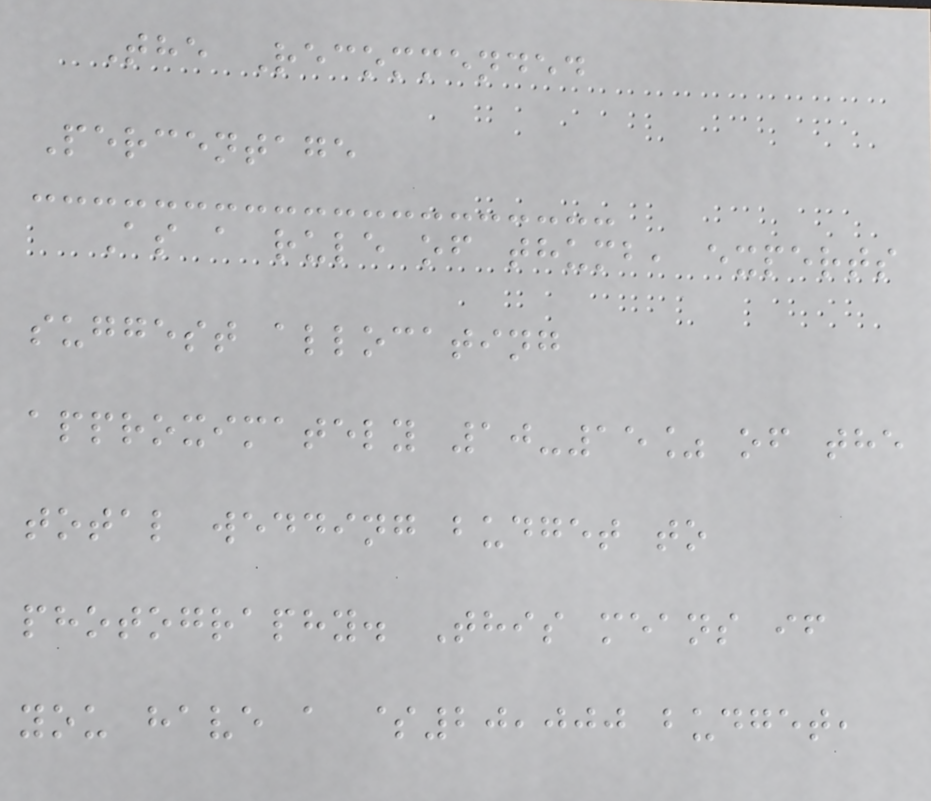The Recommended
Percentage
As a rule of thumb, experts
suggest allocating
approximately 10-15% of the
total wedding budget to
photography. This means if
you have a $20,000 budget,
